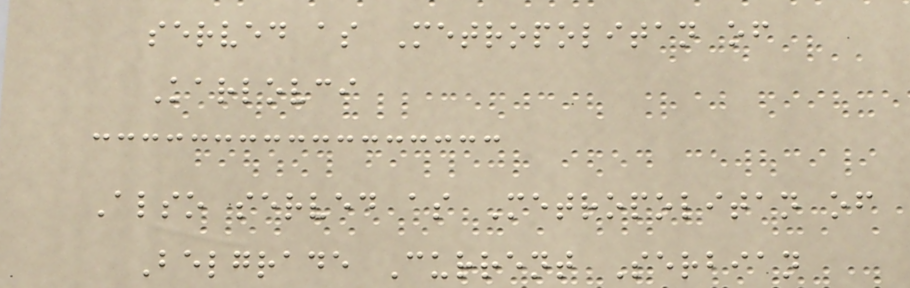served as Metropolitan of
Karlovci
Also served as Metropolitan of
Belgrade Current Serbian
